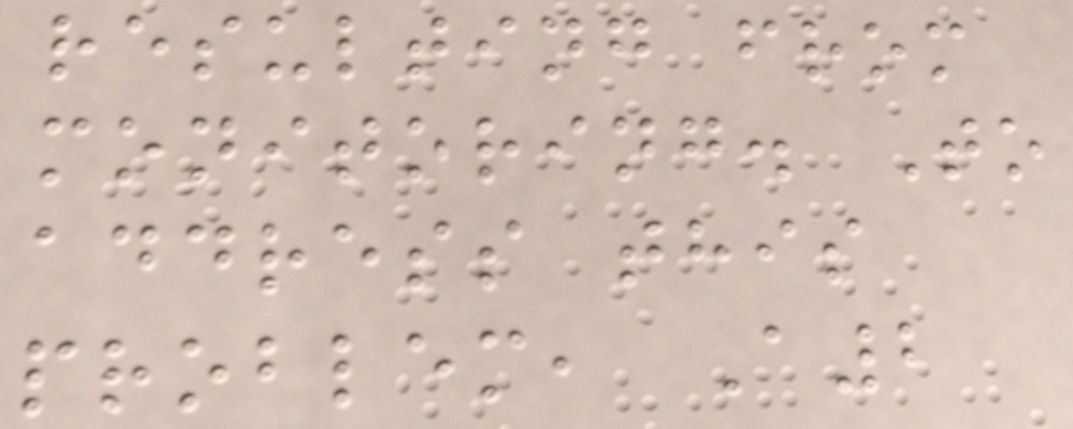resulting from
monitoring. To
address this
problem, A2
